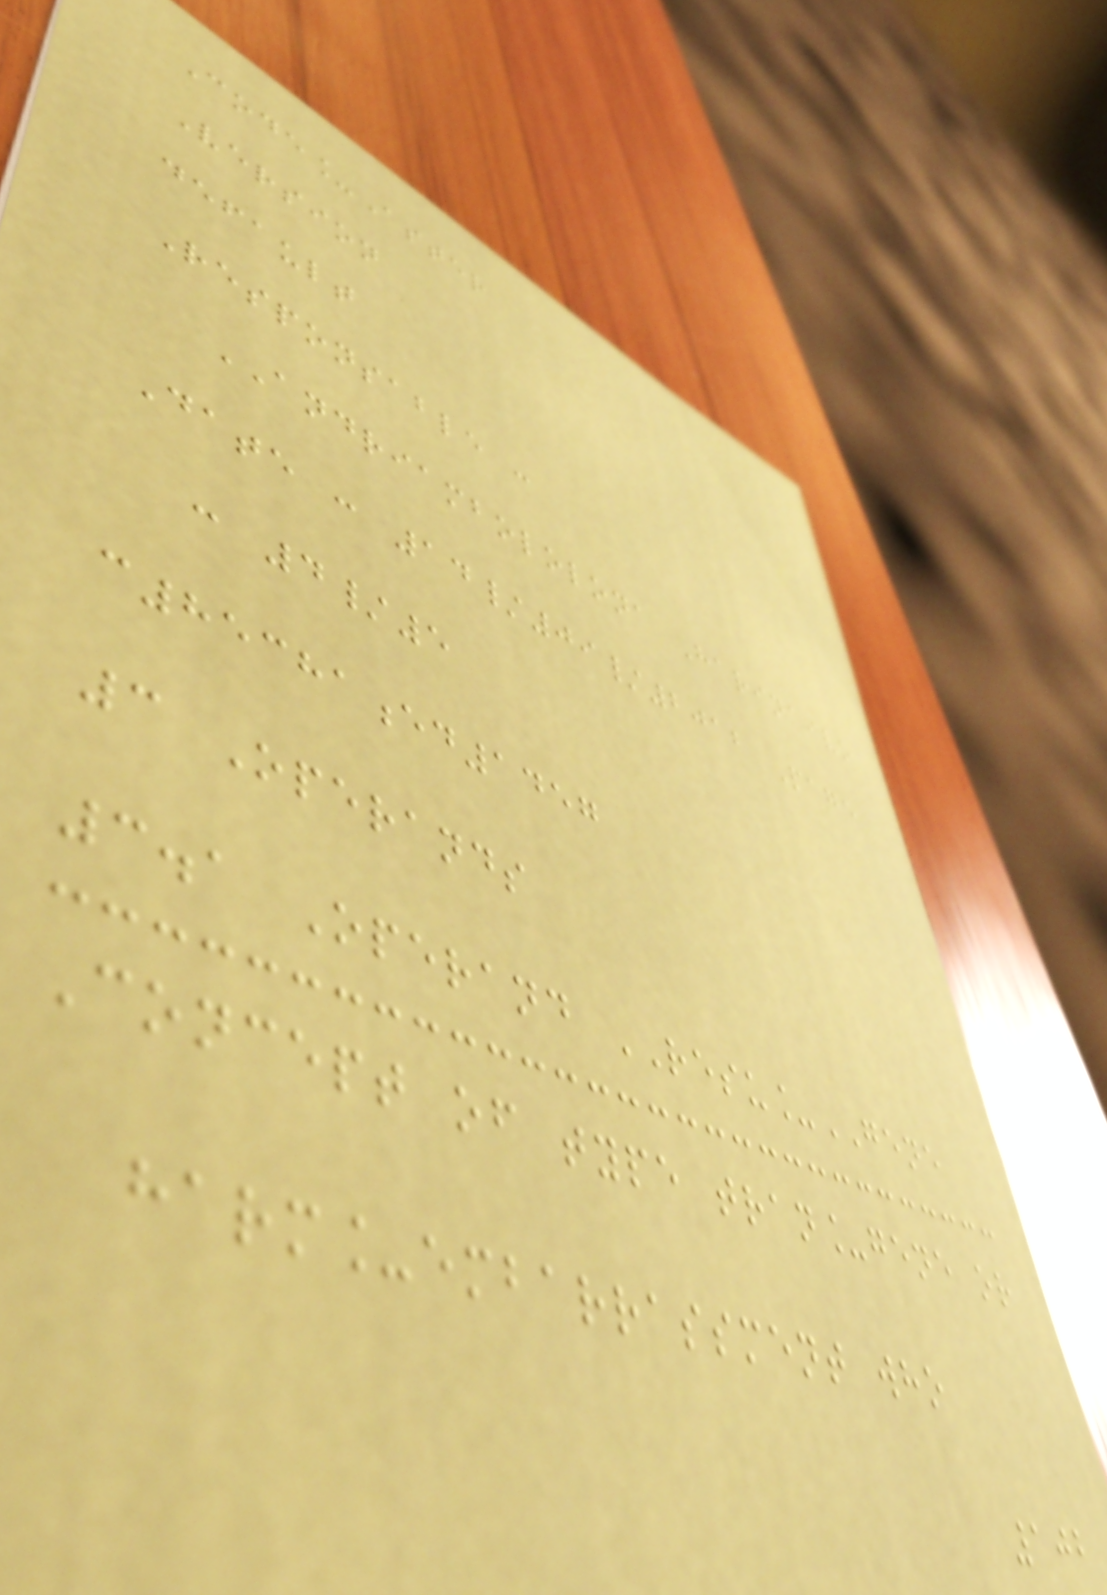Code_Aster
Version
default
Responsable :
ANDRIAMBOLOLONA Harinaivo
Date : 14/09/2012 Page
: 4/5
c85381ed1457
3 Operands
3.1 Operand RESU_GENE
Concept of type tran_gene or
harm_embarrassment who
102
